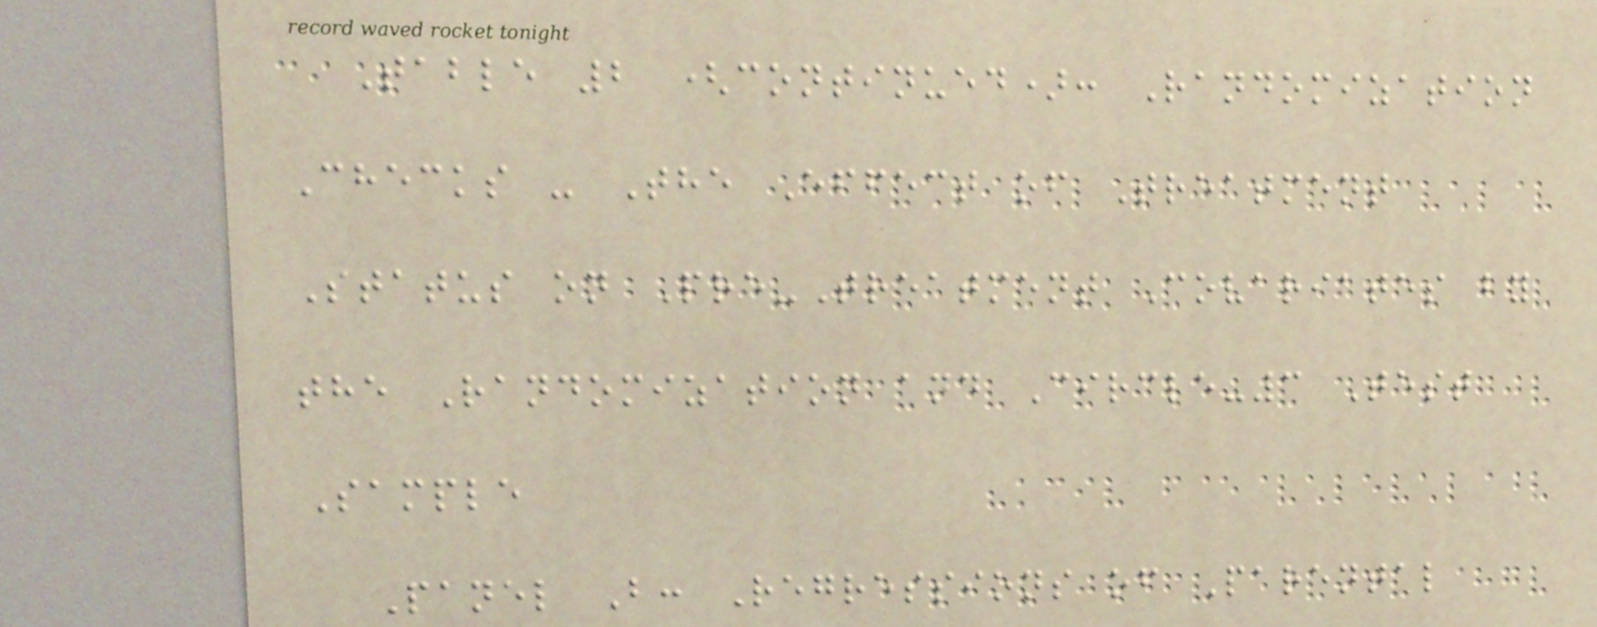Table 2 (continued): Randomization
Checks - The Effect of Treatment
Status on Pre-Treatment Covariates by
the Randomization and Circle-3 Test
Sample
Panel B: Regressions of Parental
